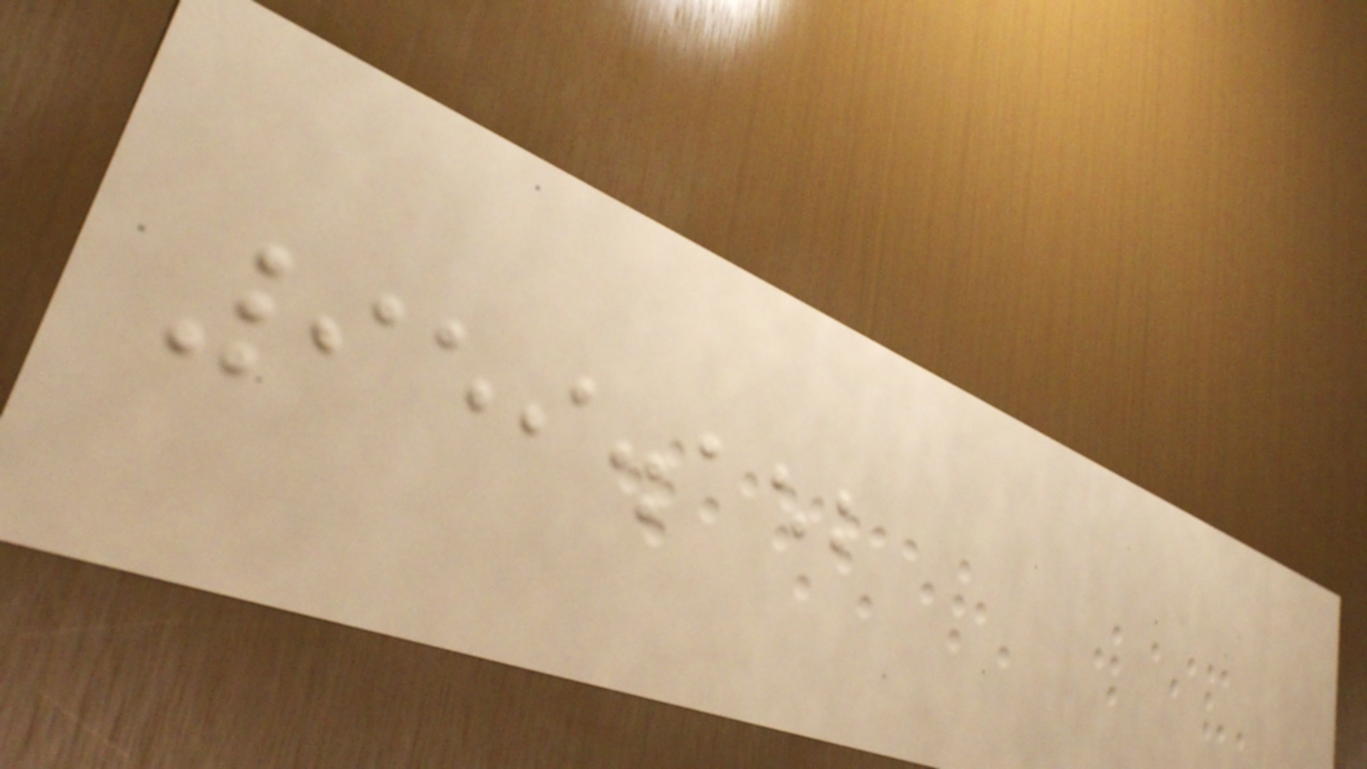959.152
